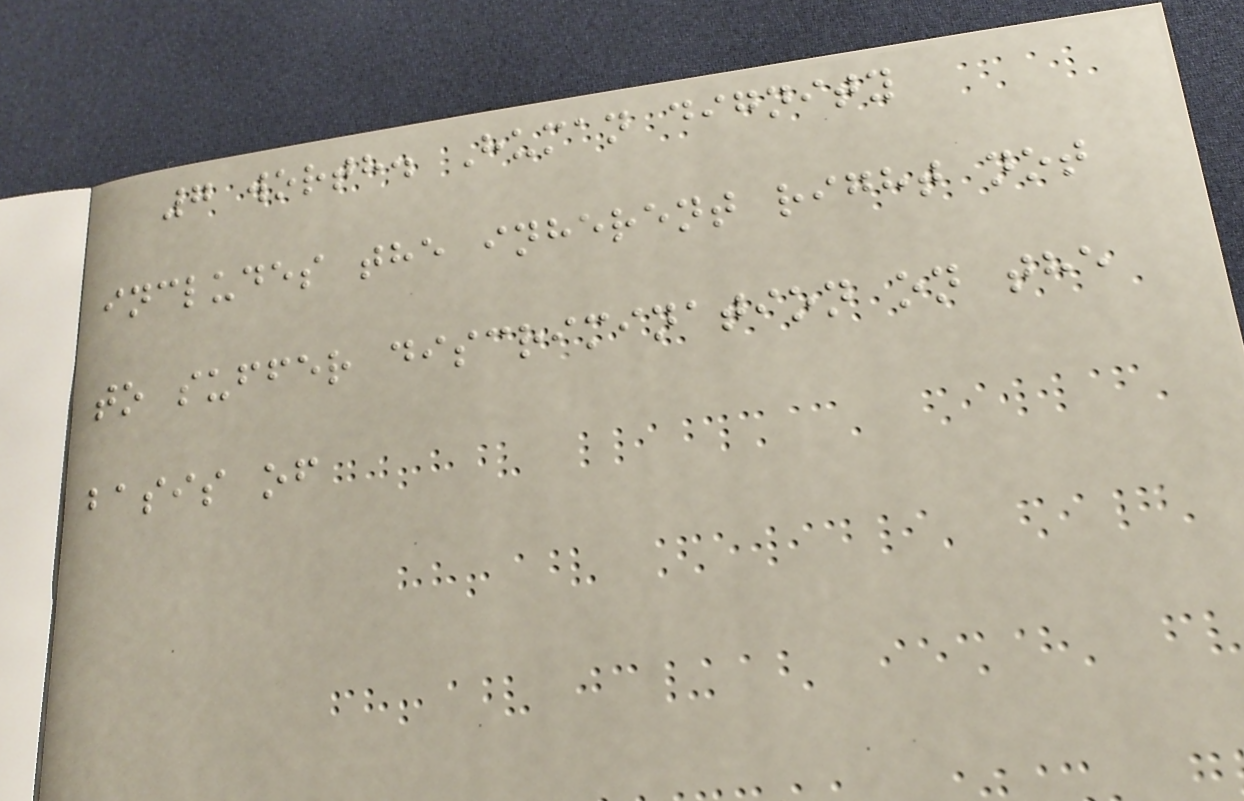7 worth. Human dignity
includes the inherent right not
to suffer discrimination on the
basis of
